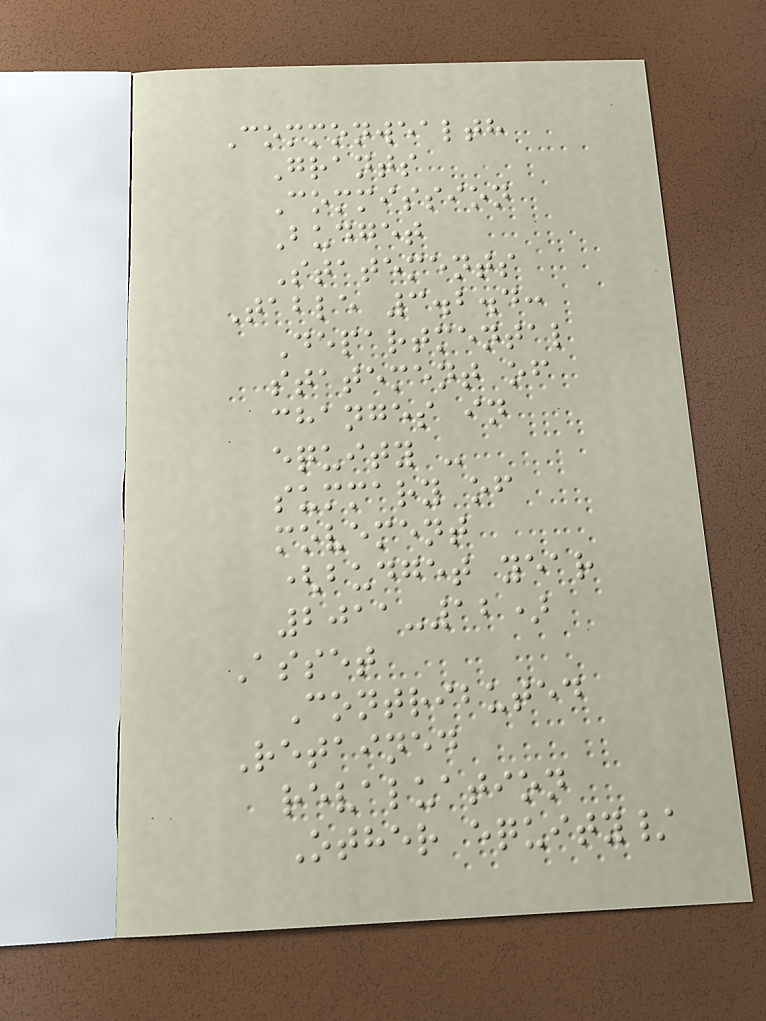Commonwealth
Grants
Commission
Budget
Statements
Table 3.2.4:
Departmental
statement of
changes in
equity -
summary of
movement
(budget year
2011-12)
Asset
Contributed
Retained
revaluation
Other equity/
